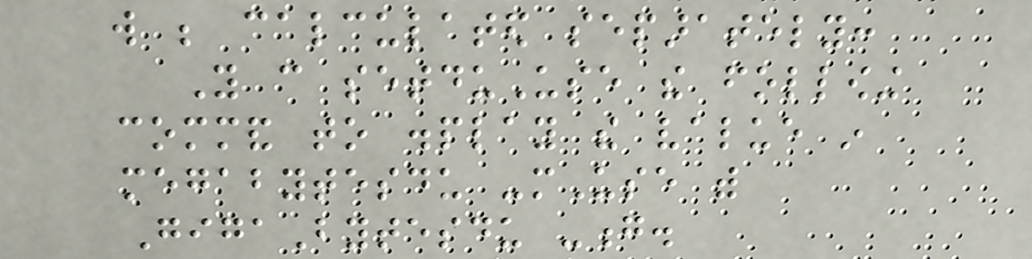will be calculated separately:
You can setduUse the following
command to display the value in
megabytesdu -mUse with
GigaBytesdu -g.
